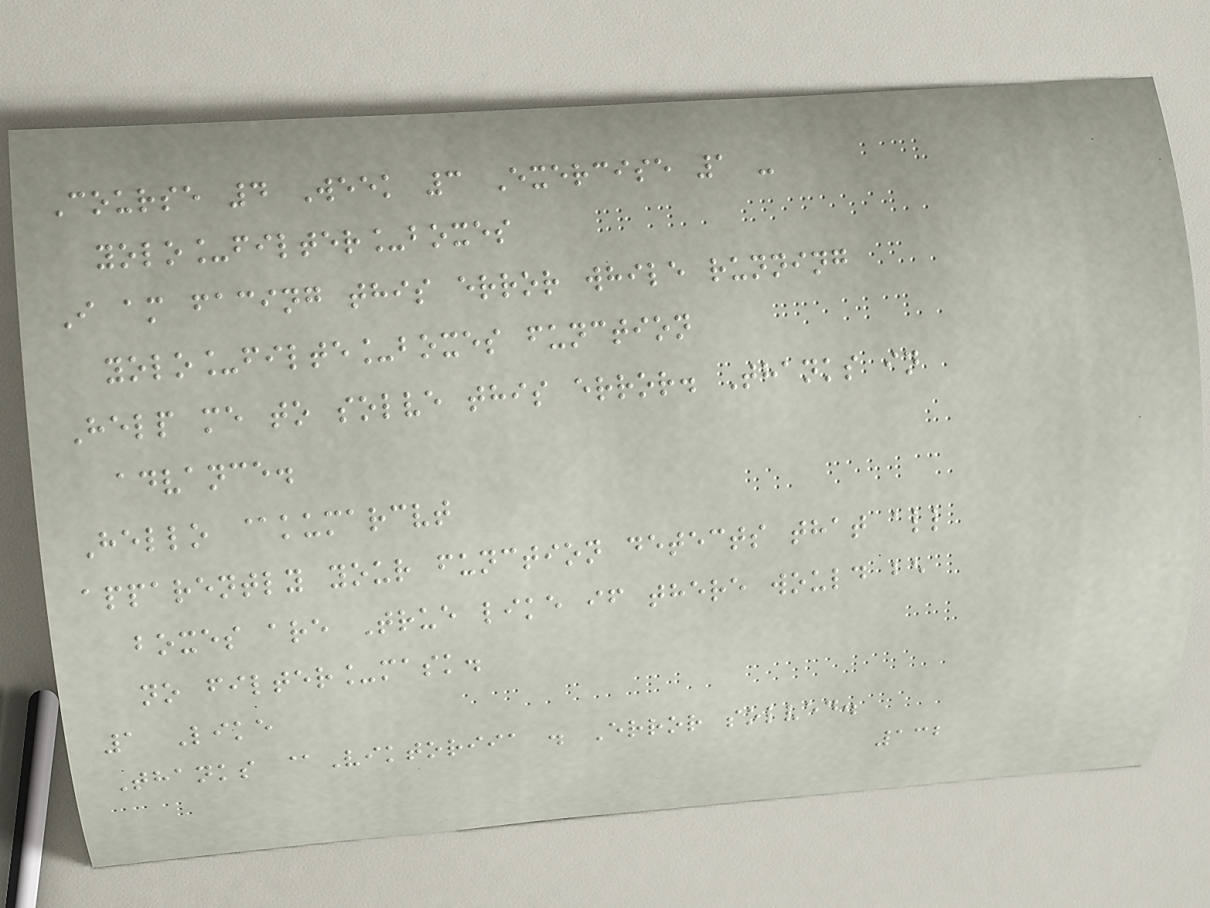Course 4 Week 3 Exercise 1 -
yolo_filter_boxes
I am facing this error while running
yolo_filte_boxes function
Help me to solve this error. Thanks in
advance.
Hello @kumarcvt
apparently your function detects that all
boxes are True like if there would be
no filter_mask.
1 Like
Thanks @Viktoriia . Error solved.
132
